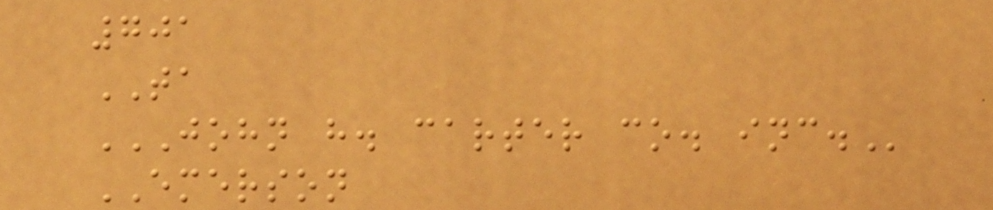701
TA
JOHN H. CARTER CO. INC.
EMERSON
